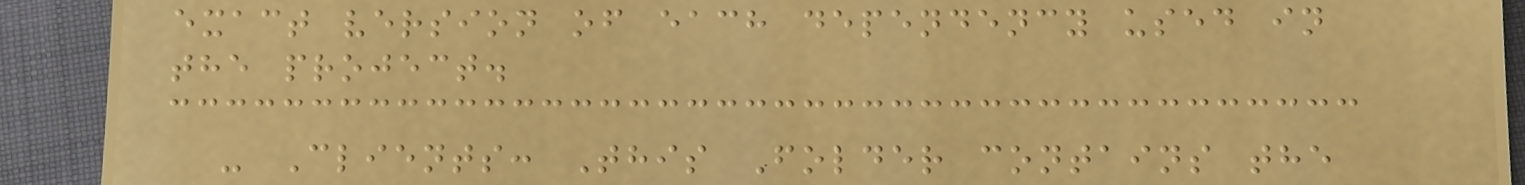exact version of each dependency used in
the project.
- Clients: This Folder contains the
